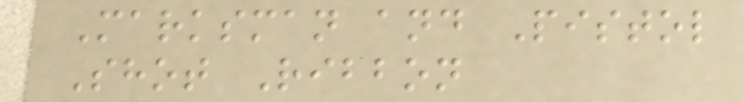Marksman and Pistol
Shot Ribbon
